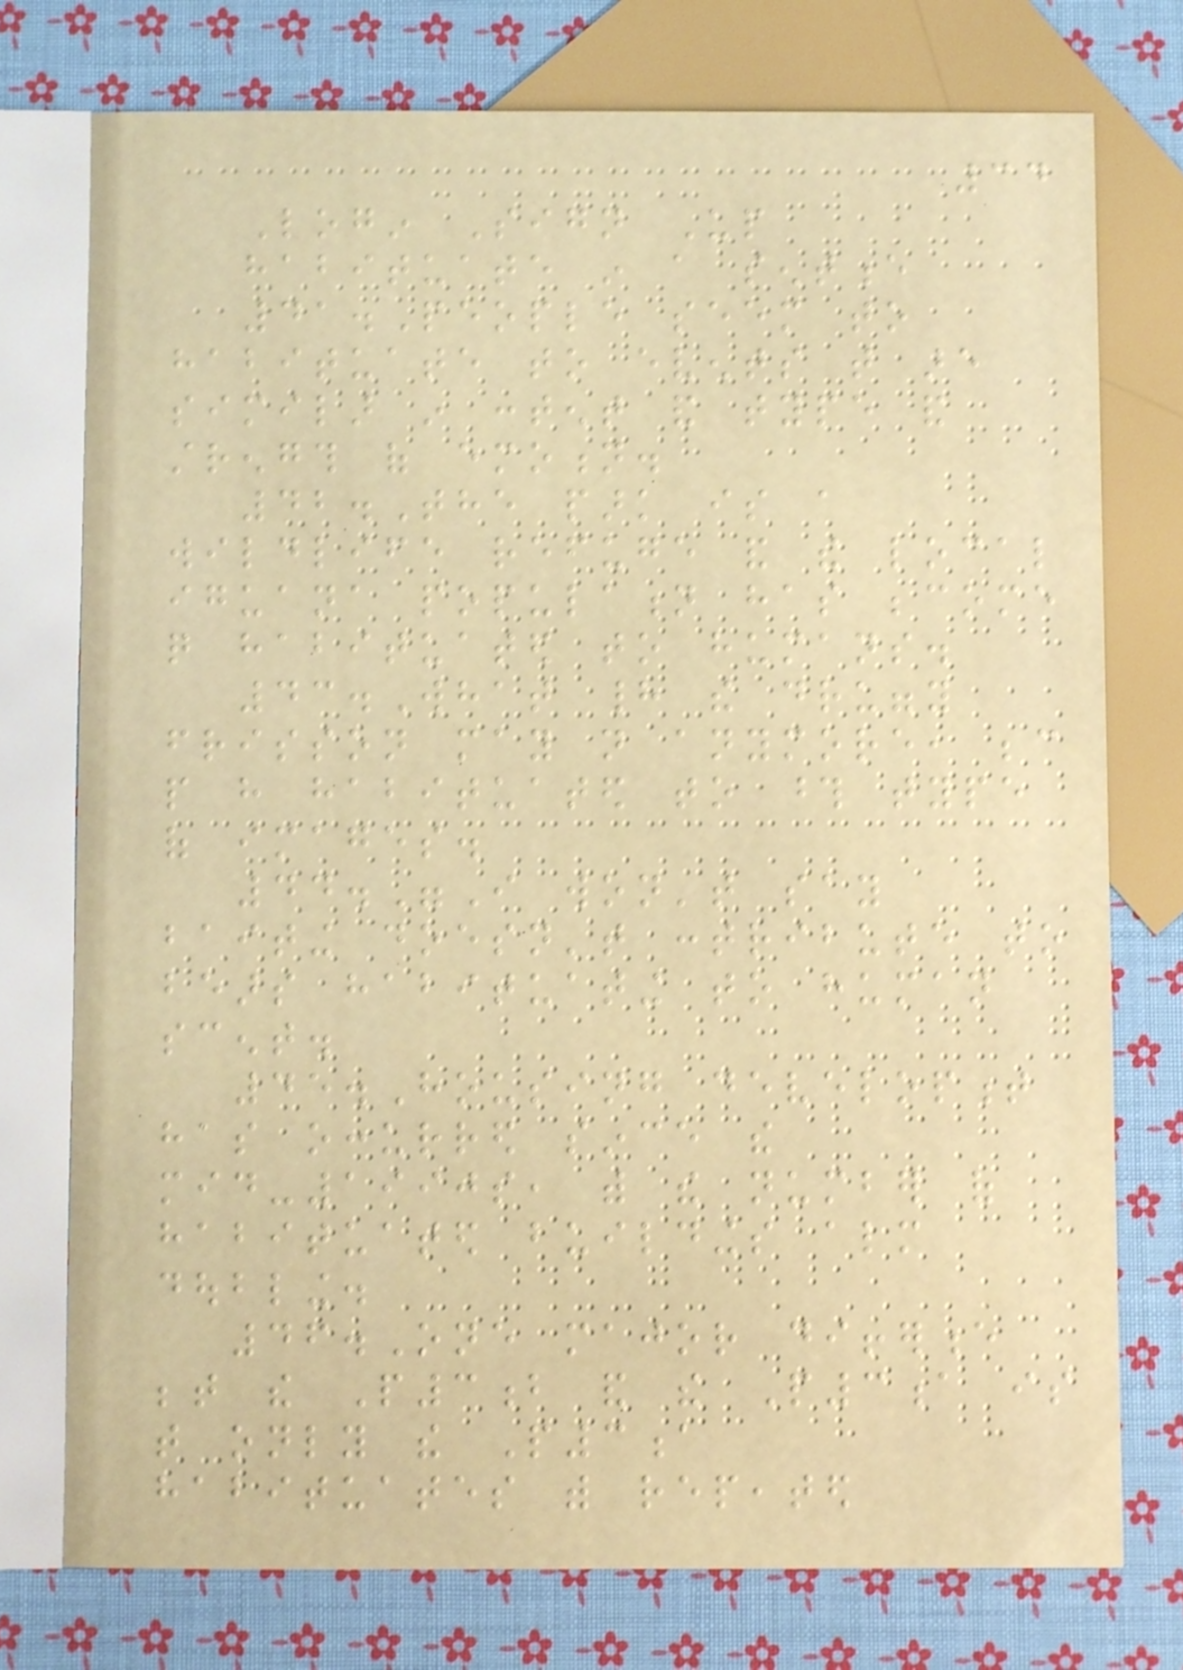34
Login Sign Up
habituate in a sentence
41.People seem to
habituate to events that are
similar in content and type and
strength of emotion.
42.The park is a
wildlife refuge and the local
iguana population has become
quite habituated to humans.
43.What had the druggy
frisson may not anymore, because
people have habituated to those type
of images.
44."I won't say
baiting doesn't contribute to
bears habituating to human
scent.
45.Housing development
has occurred since the
mid-1990s, with the number of
habituated buildings almost
doubling.
46.One major difference
between the P3b and the P3a is
that only the P3a
habituates with repeated
